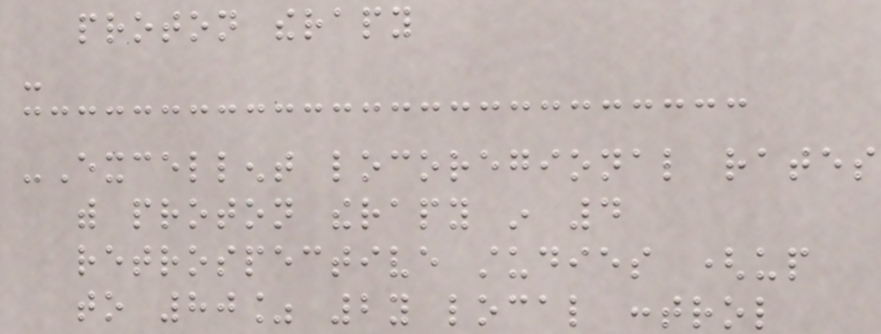proton therapy
-
-Excellent locoregional rates
with proton therapy in 4
retrospective studies (up
to 80% 2y local control
